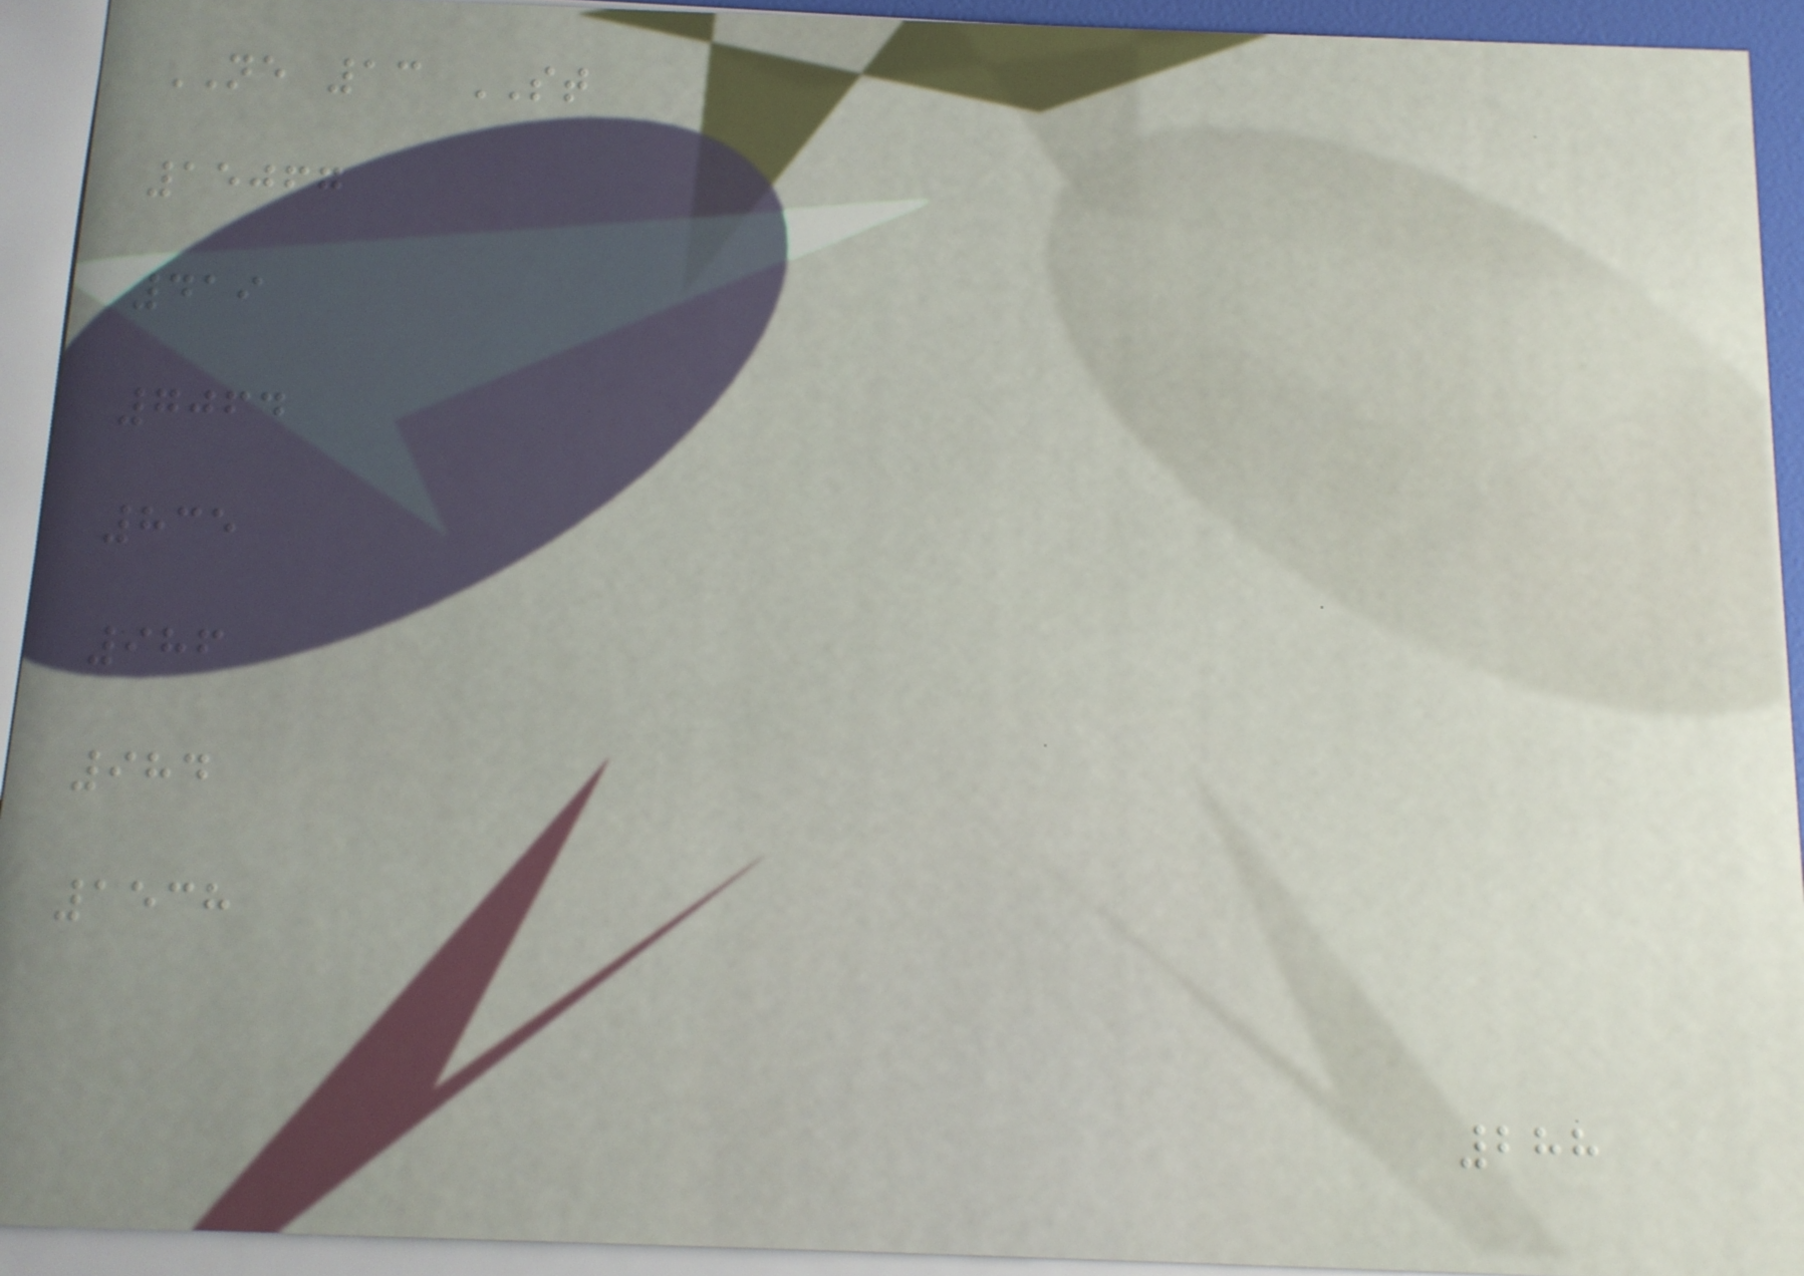NE 13 ST
15067
419
7064
835
986
984
1538
288
